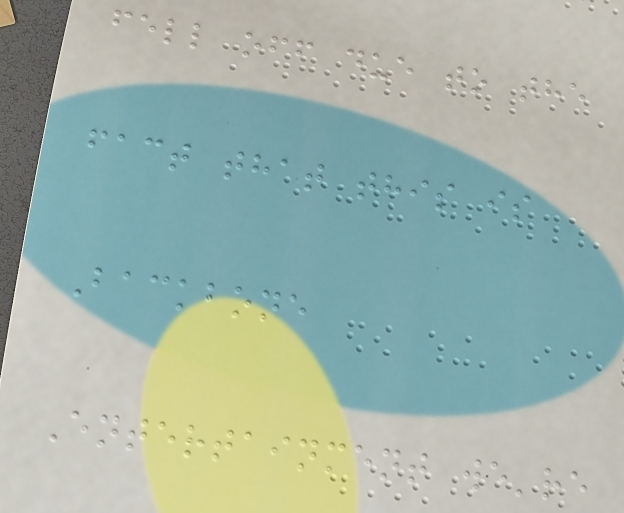fell off due to the
fact that this is
Backbone
Entertainment we're
